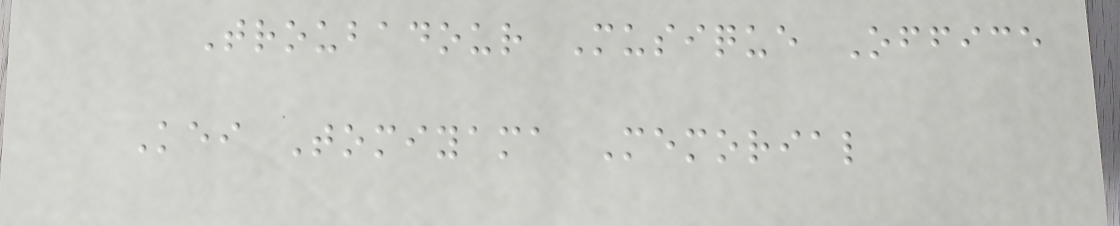Troubadour Musique Office
Kei Tomiyama Memorial
